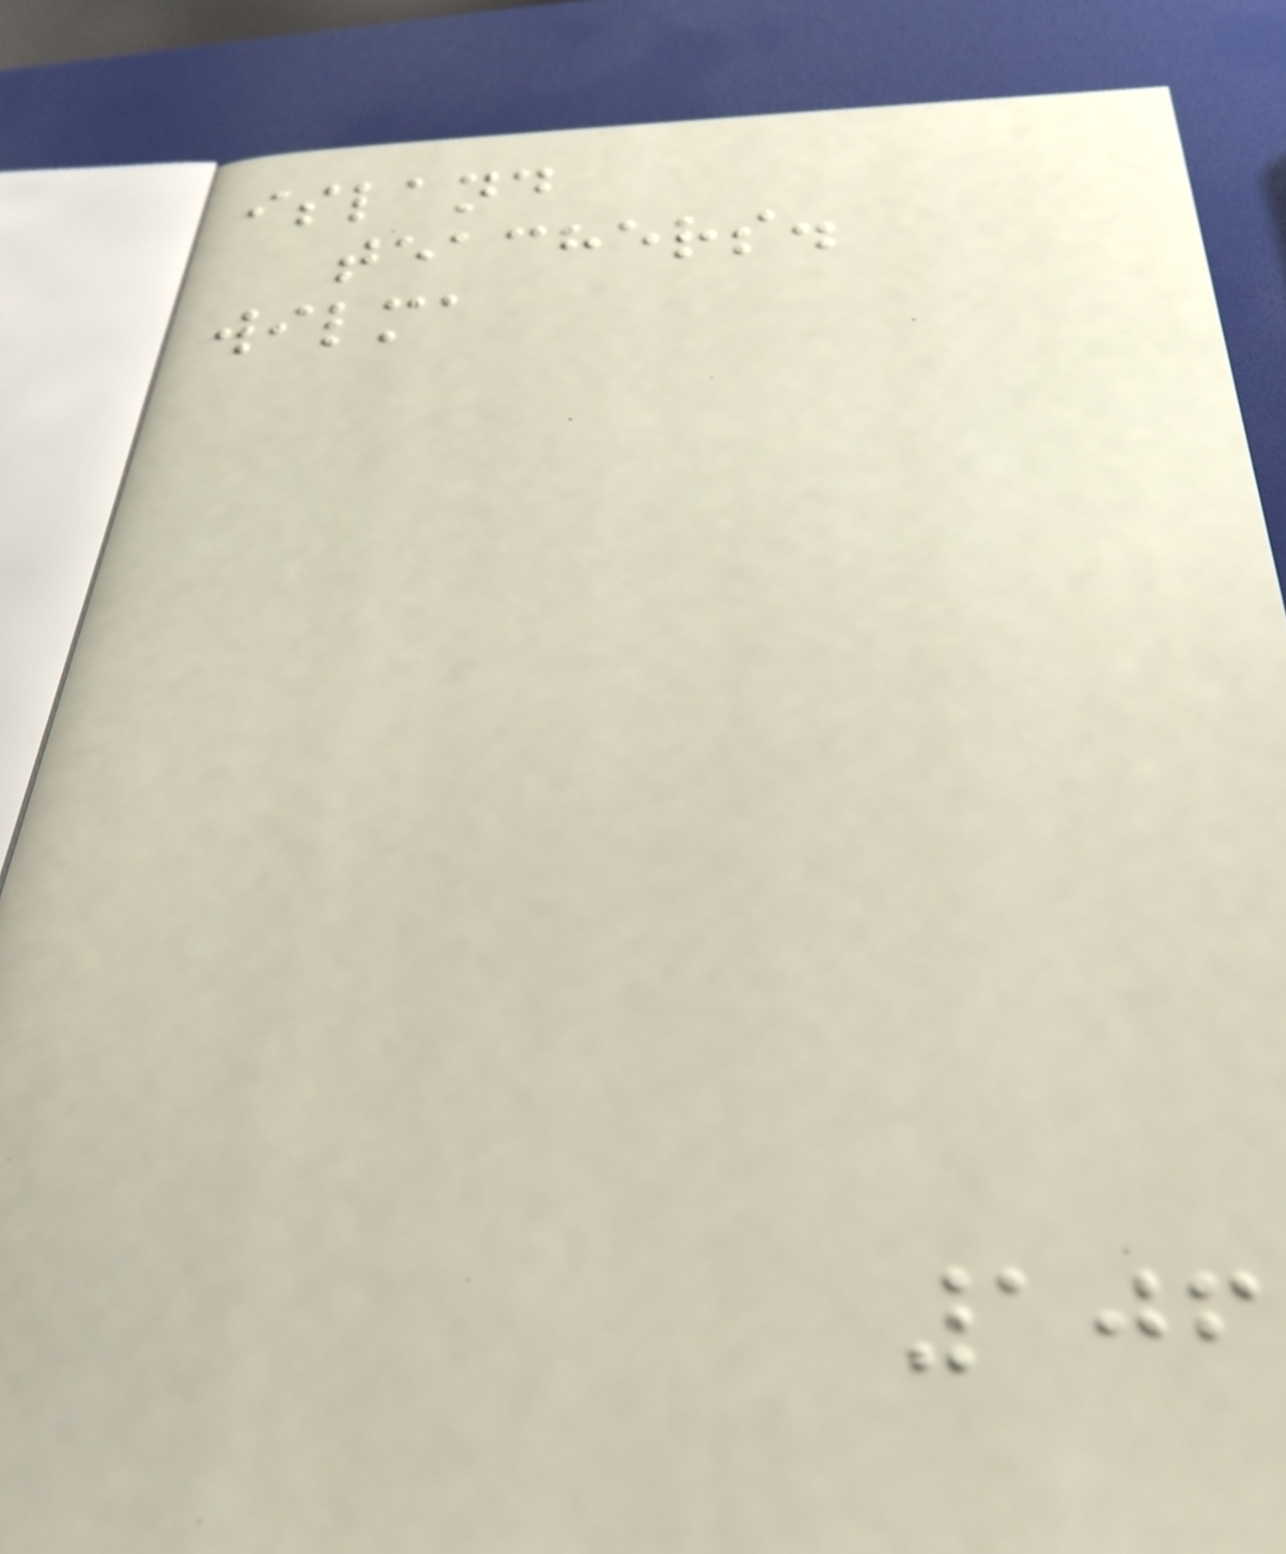island
teachers.
wilma
106
